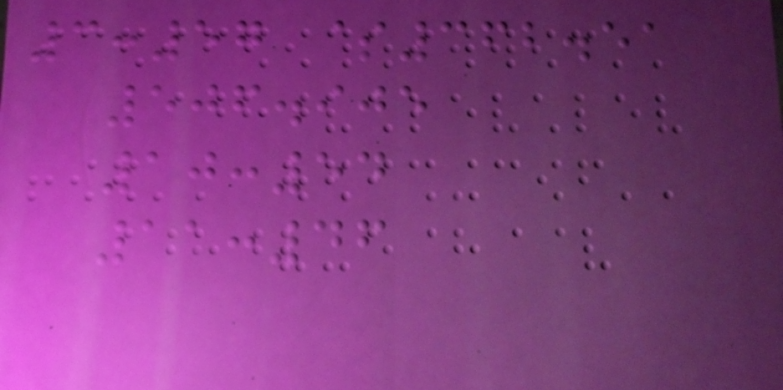3:57 $362.51
506.905
10:54
11:46
